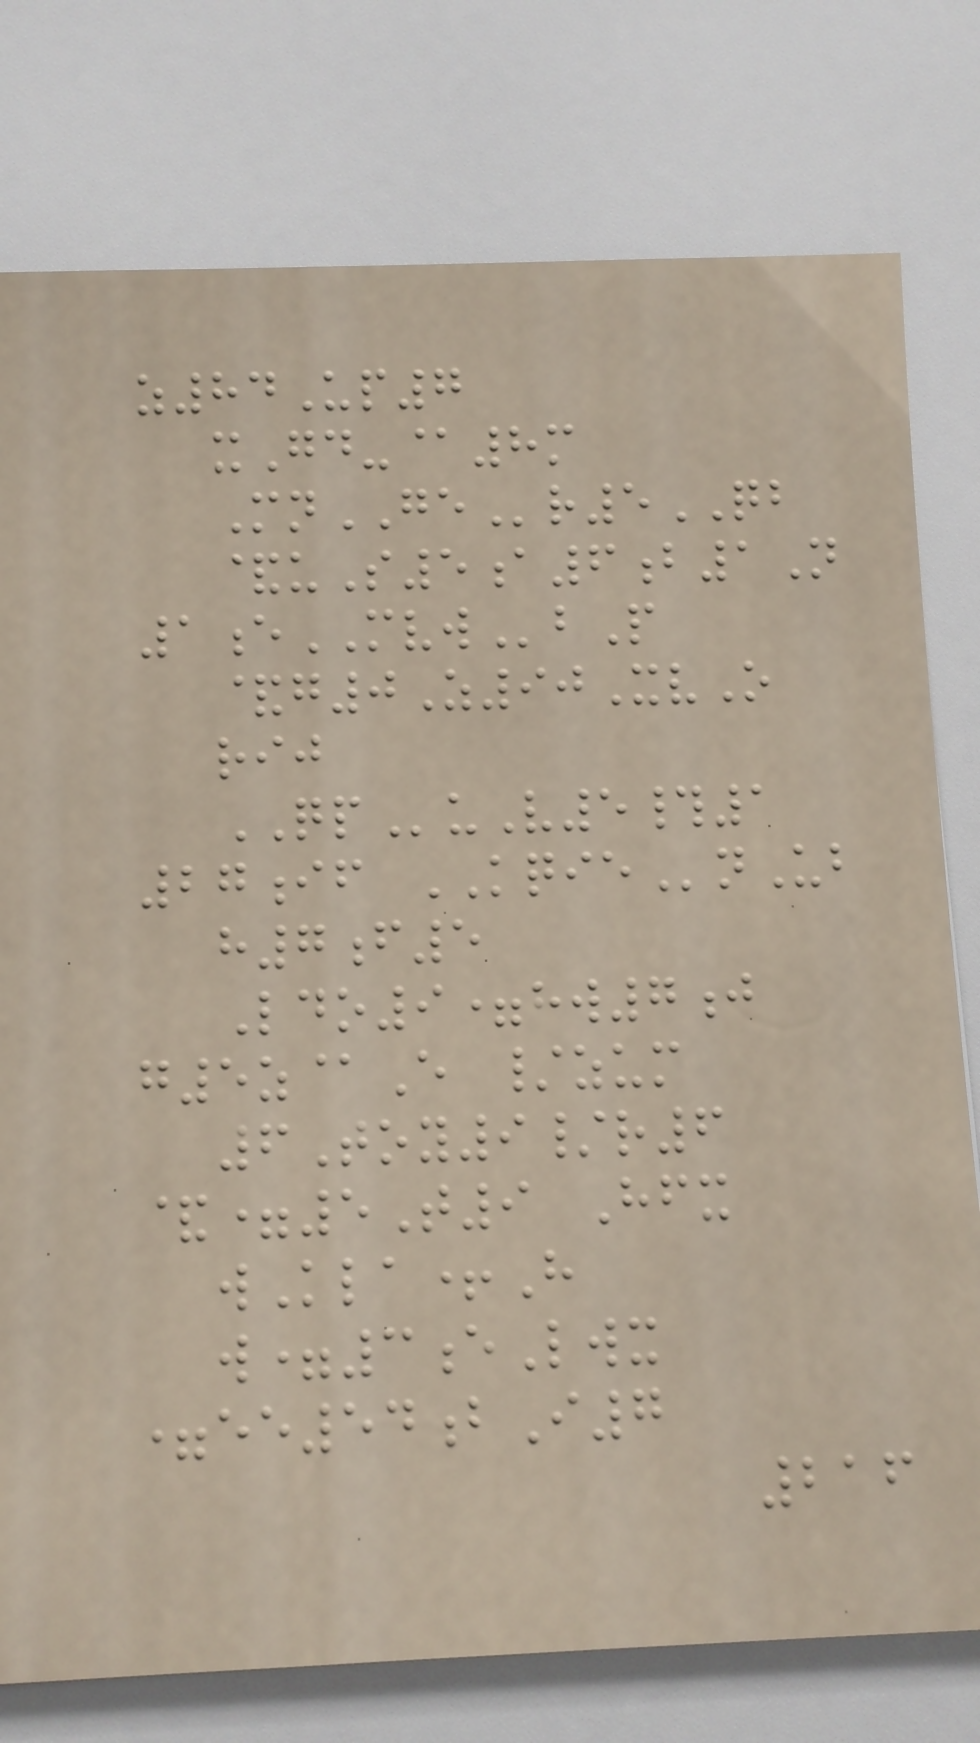z84Up7
xGd-@8m
MnGEr5QB
&uS5a6b1N
1eMVWbP
&g0Z90XvO
rij
QPuV5#1
27if KQIEnUb
h7f5
Ldo9=hw7j
g5z@E /zum
6Toy9/r6
&=5T9 Hfx
wKla+H
w=3eLwx
=ee54bI7
216
